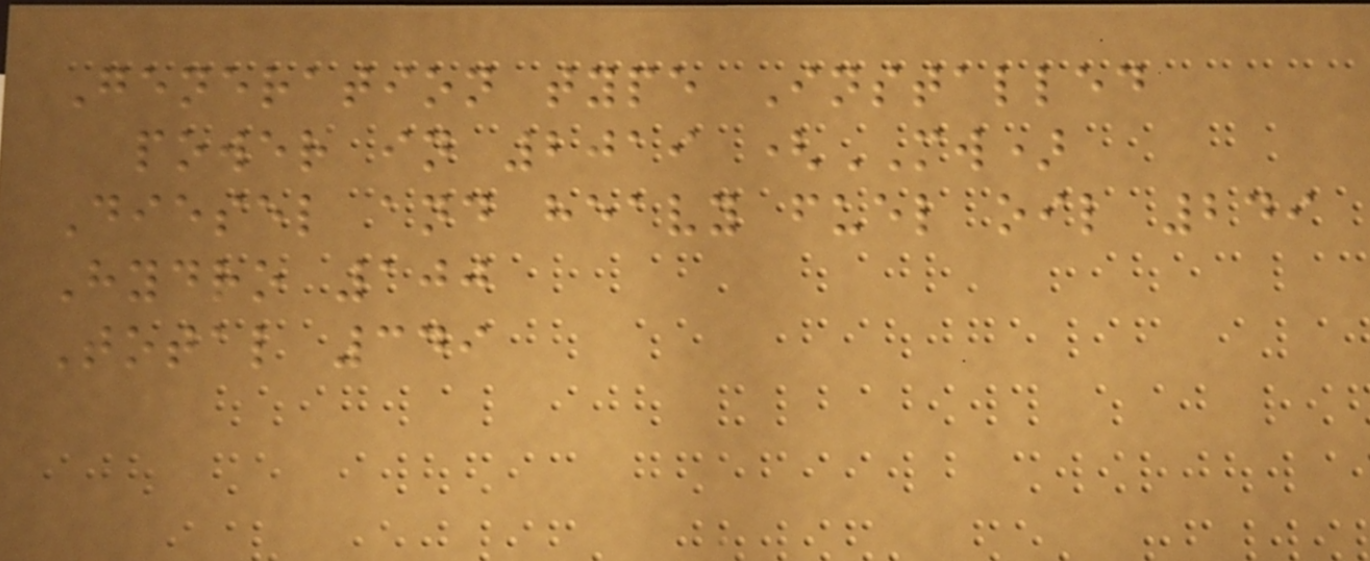Generation type Installed
power in 2019 (MW)
Diesel and heavy fuel oil 249
Hydro 100
Total 349
